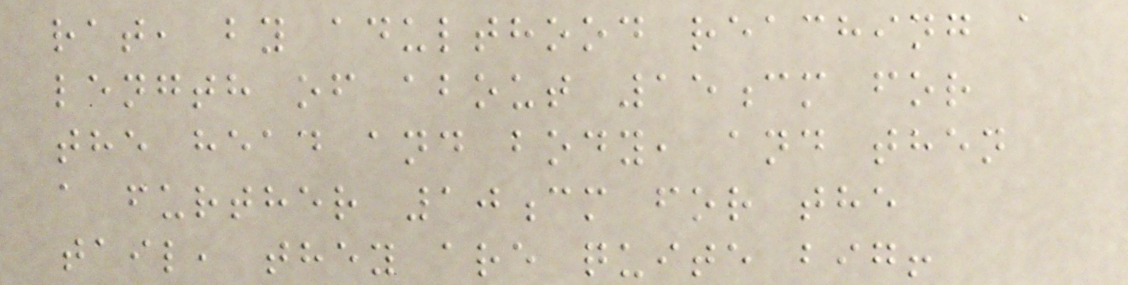rat, by adulthood reaching a
length of about 15cm for
the head and body, and then
a further 10cm for the
tail, they are quite big!
